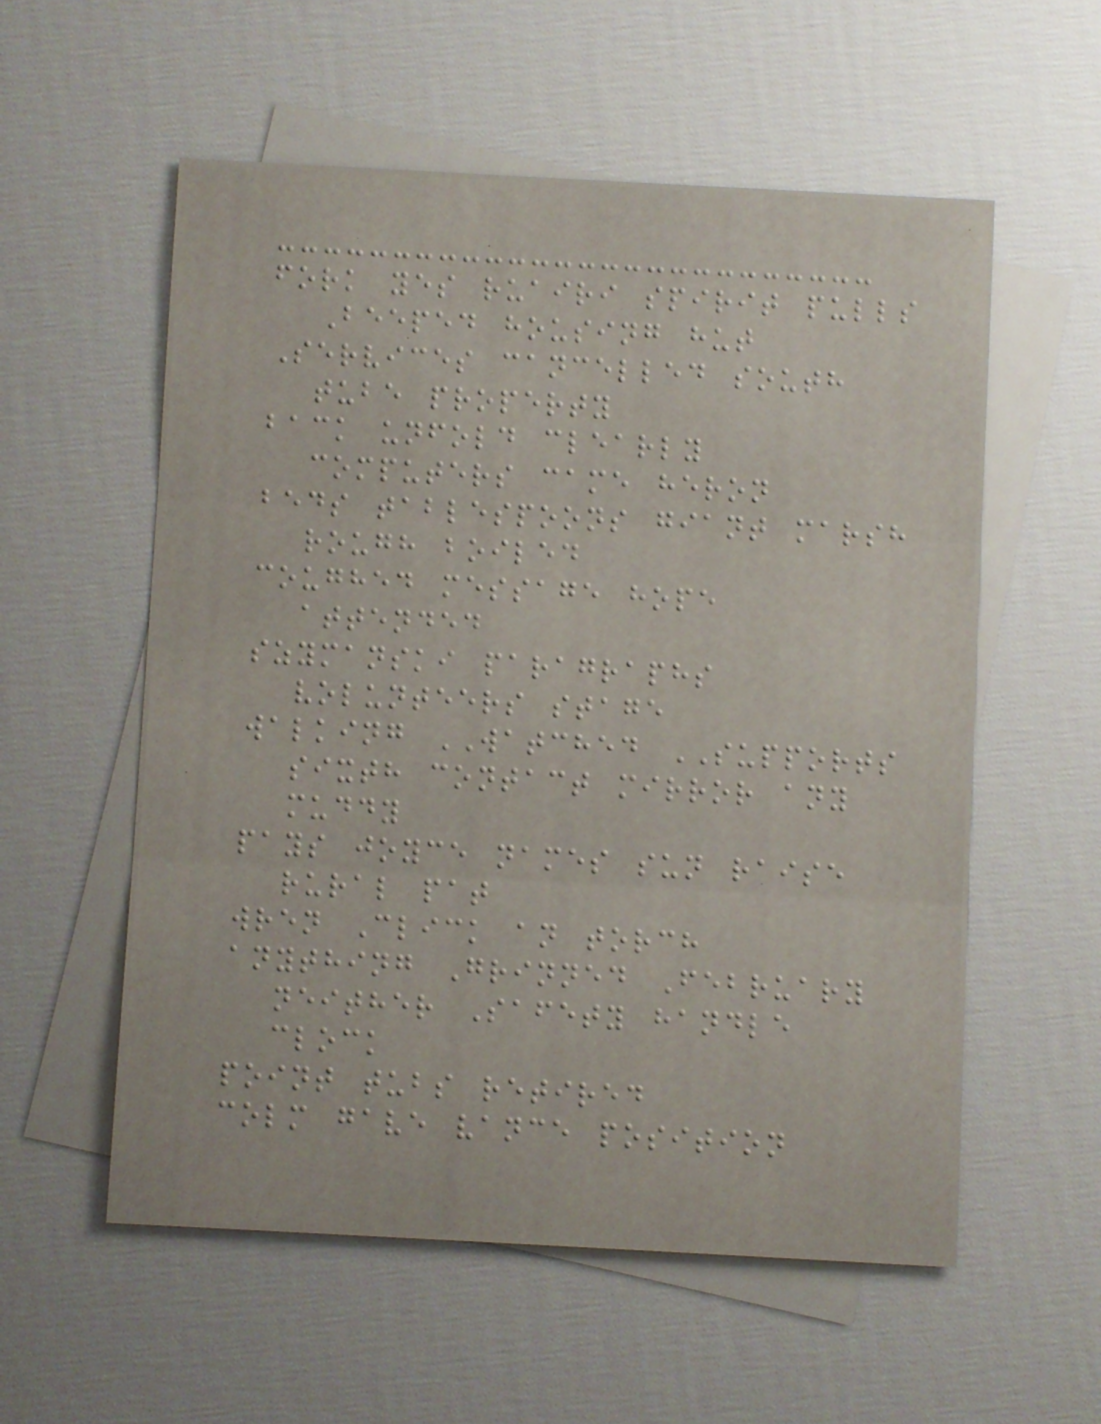fork yes ruairi spirit pulls
Beeped housing hut
Services cancelled south
tube property
back unfold clearly
computers came heron
beds tablespoons giant marsh
rough boiled
coughed message hope
attended
szymanski paragraphs
volunteers stage
walking WATCHED SUPPORTS
sixth contact mirror any
muddy
pays joyce names sun raise
rural pat
wren Click an torch
anything Grinned February
neither Safety handle
clock
point tubs retired
colm gave vance position
